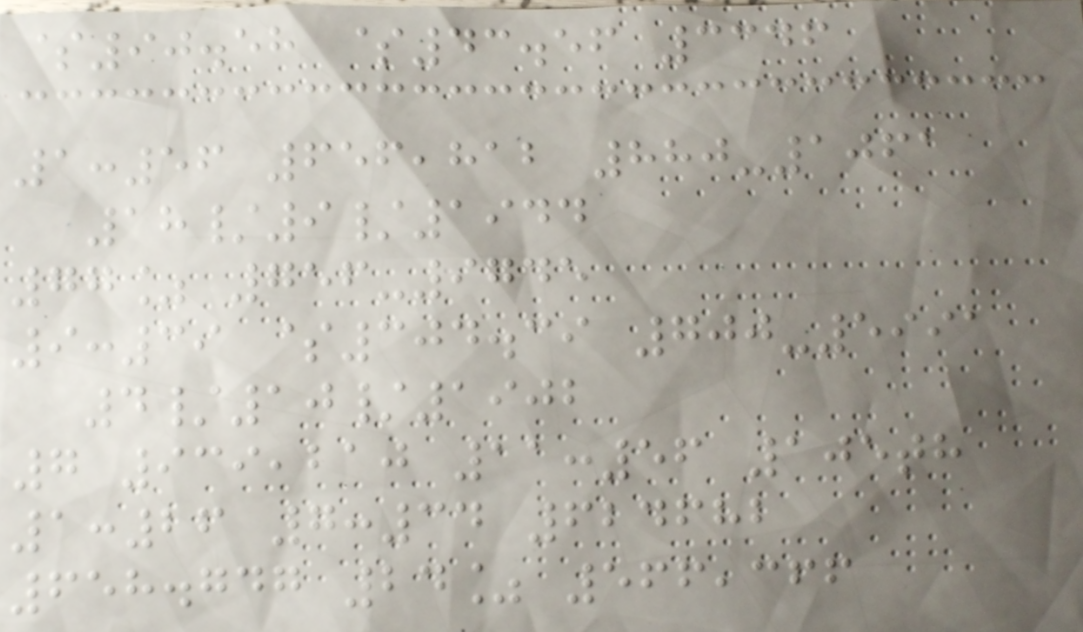$90.58 $43.56 3346
1:56 656,812 880-1061
18/9/1944
77% 756-9745
9:39 $304.39 700-5991
4/10/1902
7 939,210 11:56 105th
1:26 7:34 624682
658.747 24% 566,366
